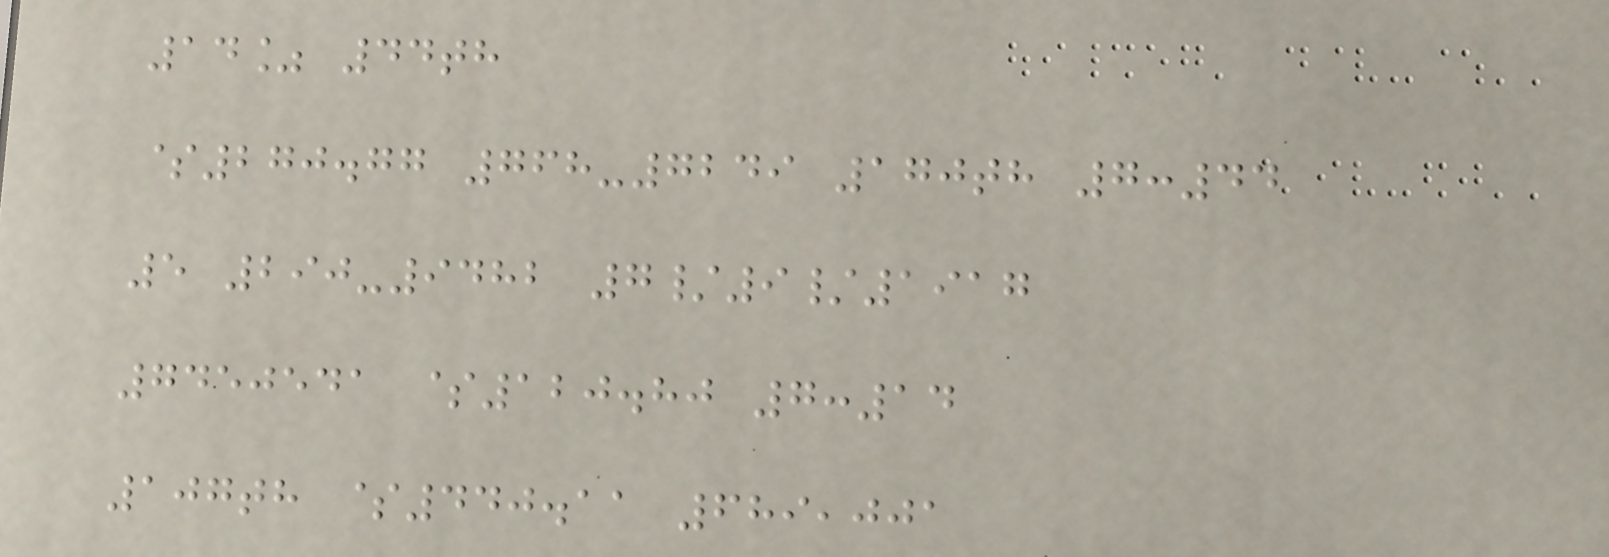14% 44th
$270.77 768-7249 170th 7:44
5 290-9482 7/9/1917
7450541 $120.80 7:14
107th $440.11 689,001
